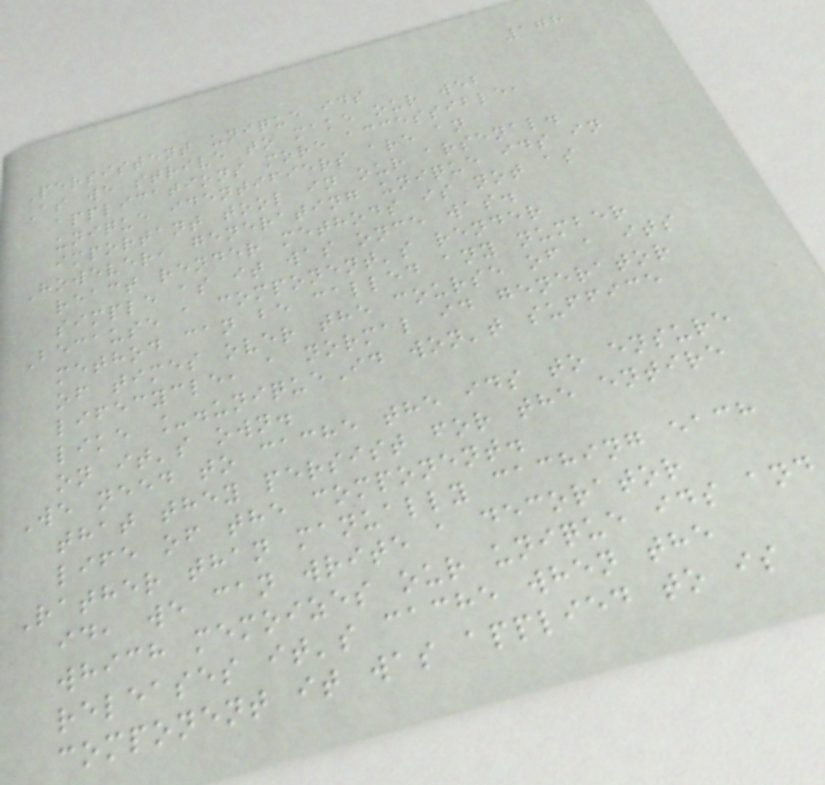178
Persistent unique ids
As we strive to make our web
applications more accessible,
unique identifiers are an
important tool in our arsenal.
However, generating unique ids in
react render methods is not as
simple as it was once was.
Because a component's render
method can be called any number
of times over the course of a its
lifecycle, a normal id generator
like _.uniqueId won't suffice
on it's own.
We need to cache the ids to ensure
that they persist for the entire
life of the component.
Rather than manually caching each
id, we can write a decorator
which memoizes our unique ids and
releases it's cache when the
component it was applied to is
